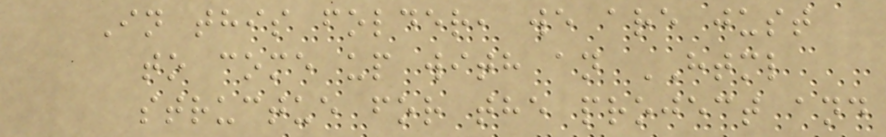In this folder, we are just
to come up with an HTML
structue for the project and
